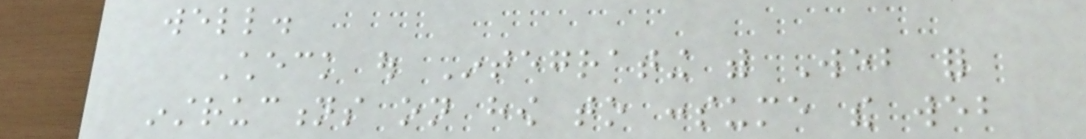well.
Check out Integrating with Web for
instructions on how to consume the web
